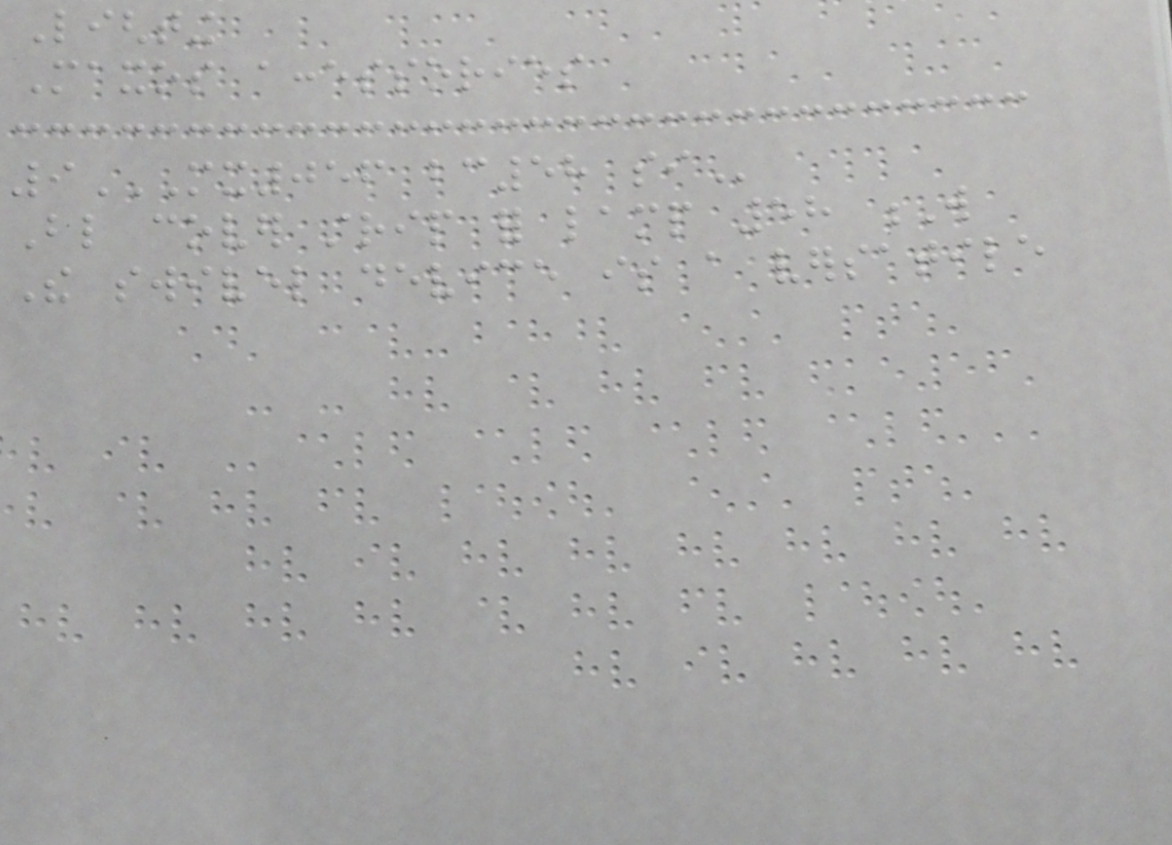Lighting
Maxos accessories
9MX056 BC58 SI
Blind cover strip for lamp 58 W
The swivel device is a versatile
